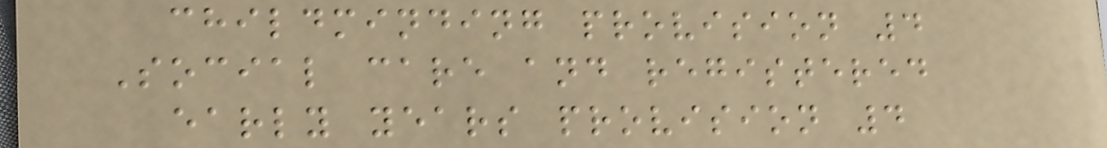childminding provision 4
Social care and registered
early years provision 4
